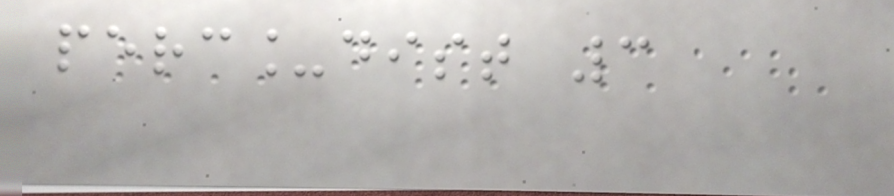perc_dist 3
